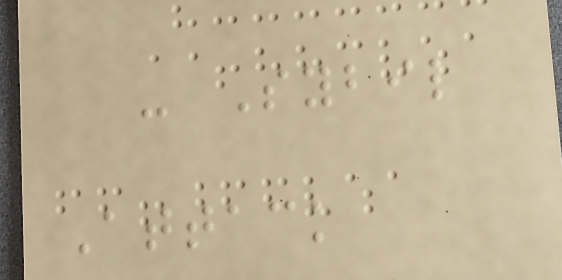- Sybil
Attack
